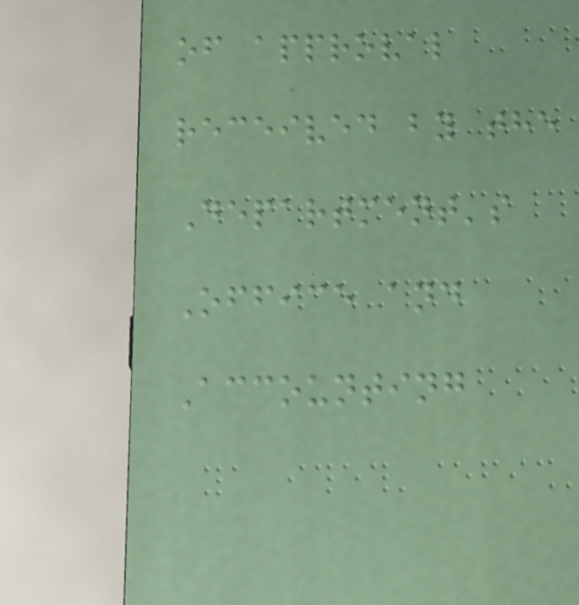of approval
received by the
Department's
Office and
Accounting
